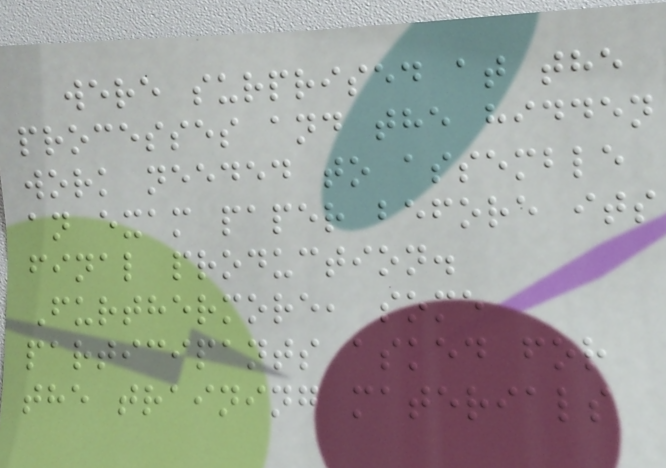were surprised at the
processes and the hidden
work needed to assemble
an exam paper before its
final production.
Furthermore, some
participants asked for
the training materials
